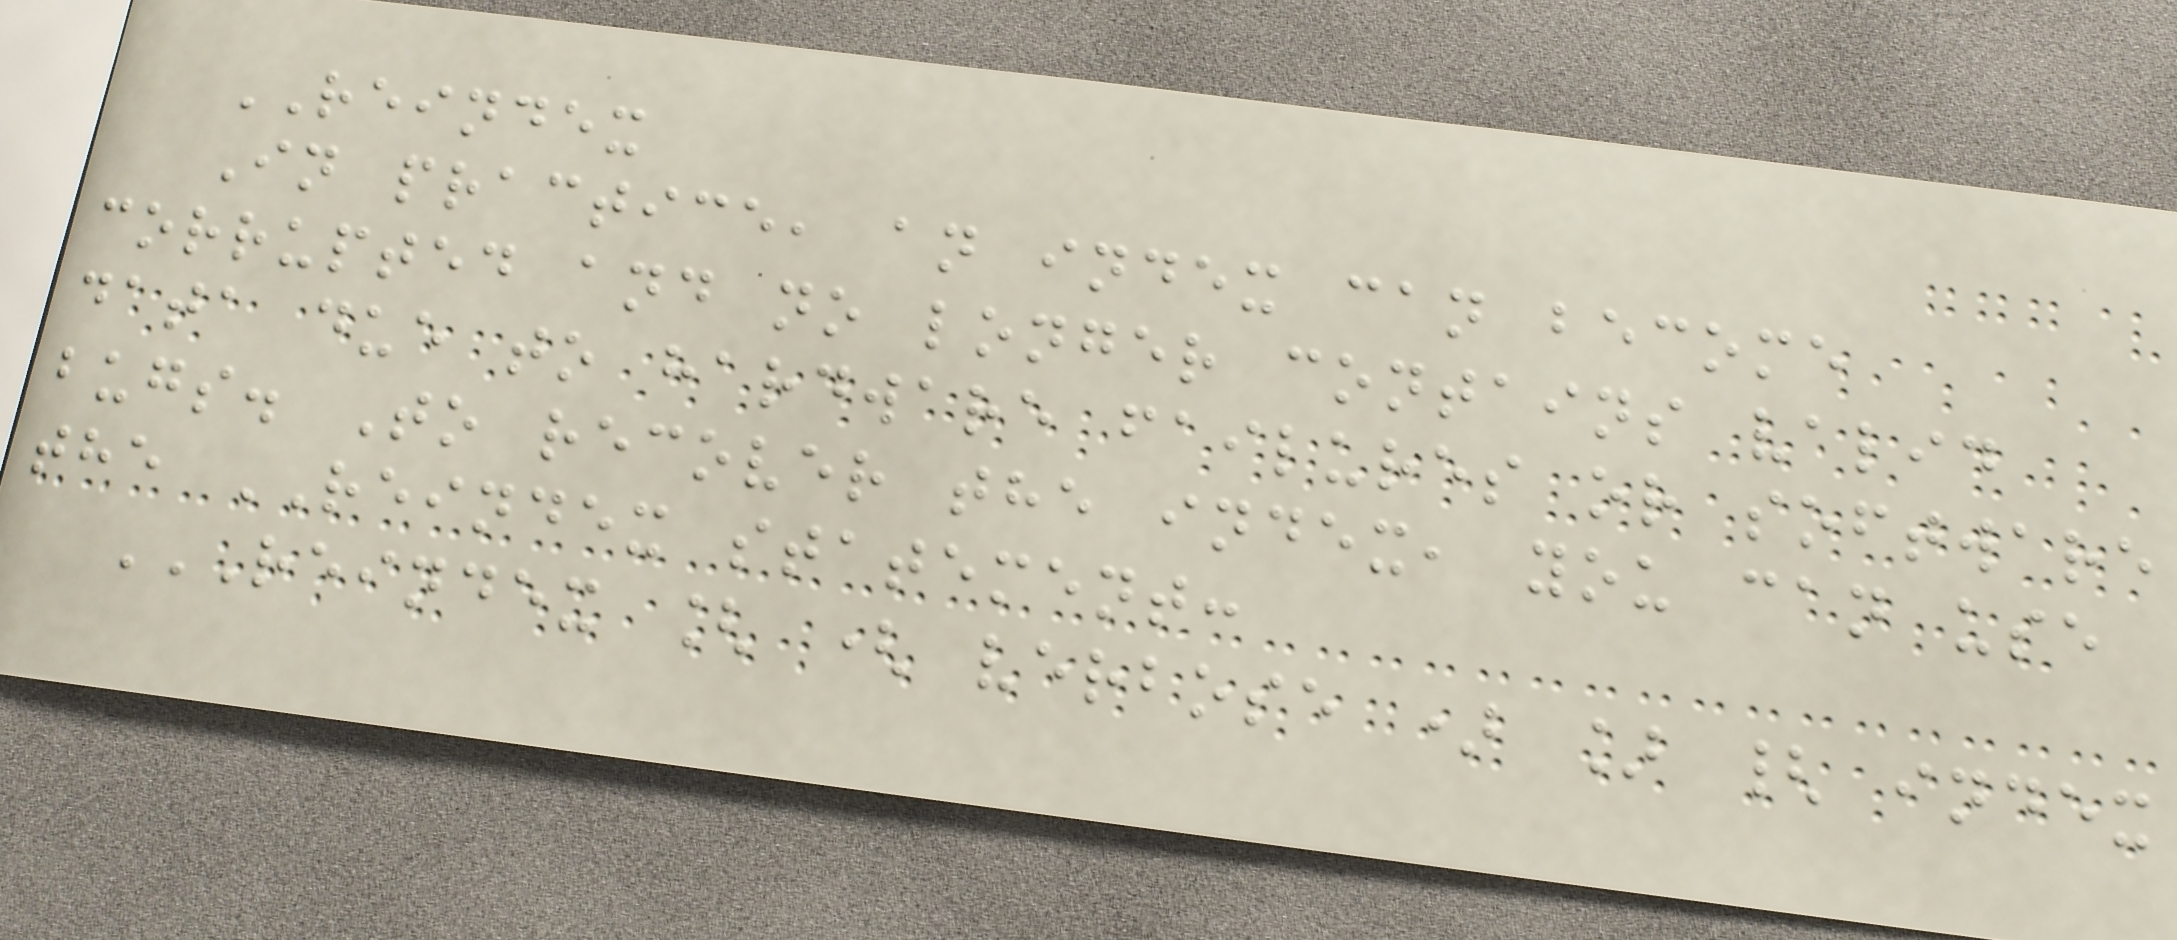REINDEX
In practice, an index can become
corrupted and no longer contains valid
data due to hardware failures or software
bugs. To recover the index, you can use
the REINDEX statement:
REINDEX [ ( VERBOSE ) ] { INDEX
